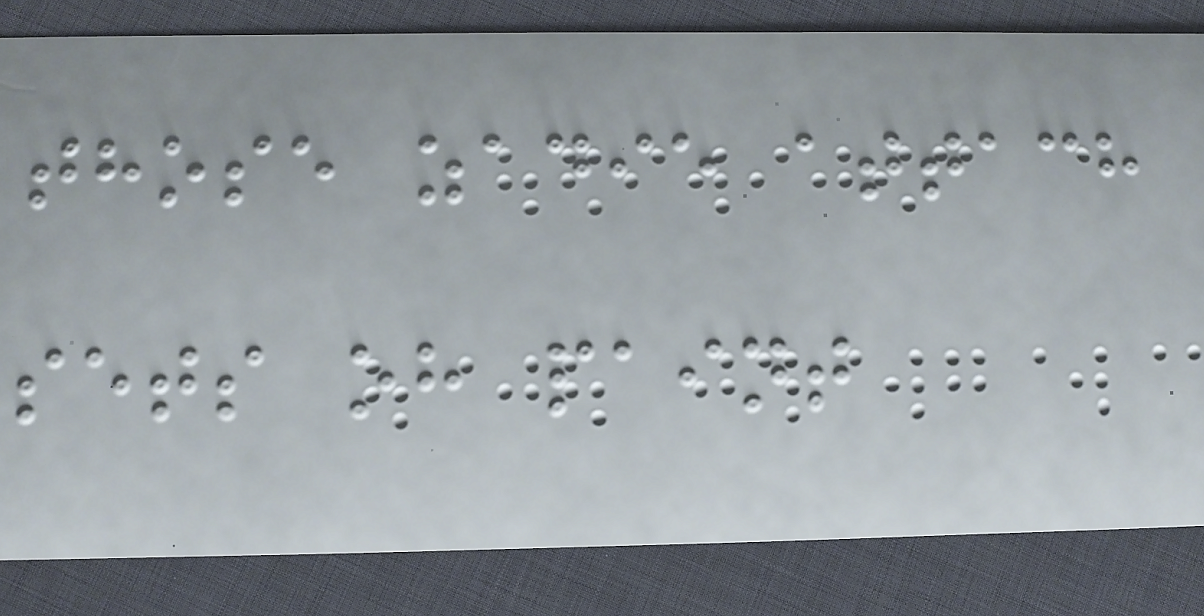those zadie attach
sets oh paint
